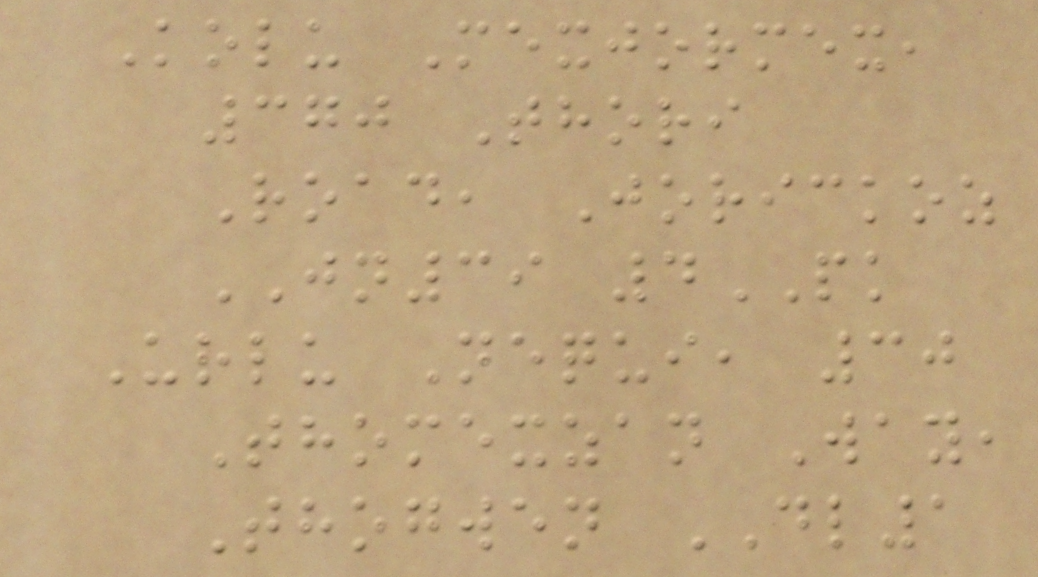Kolu Mexjormex,
370 Thori
Road, Jorickoz
JN39 4PK
Urlu Nequi, 30
Thomexzan Way,
Thogwen DL1
